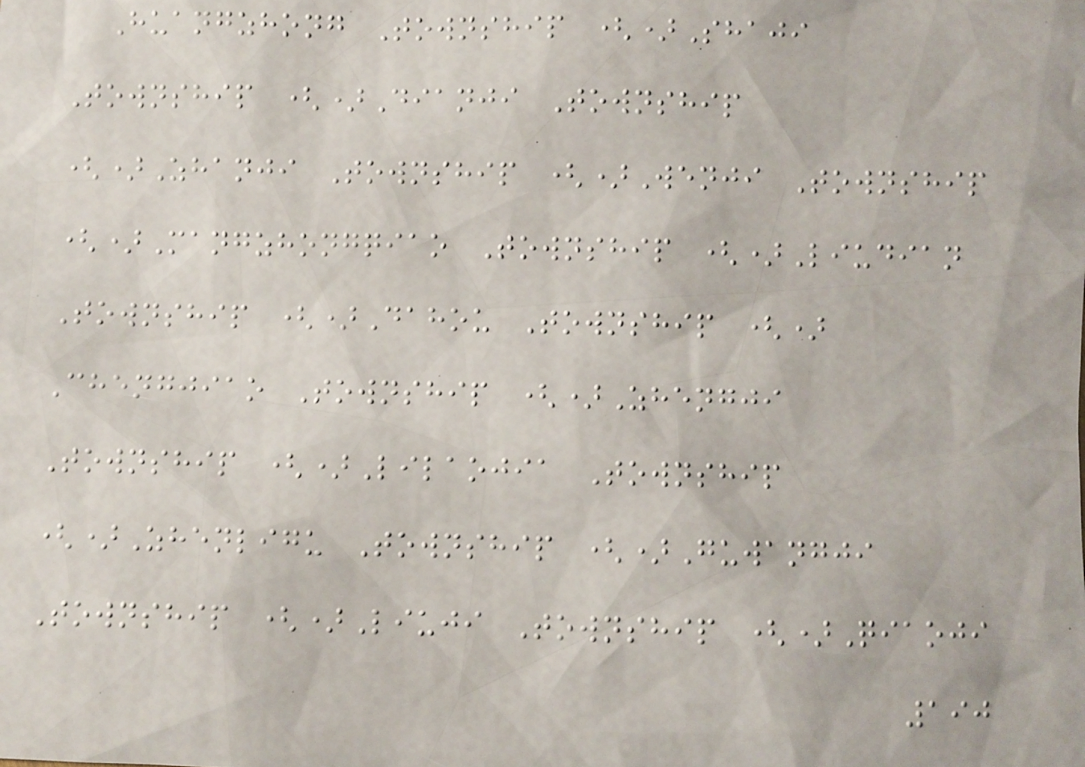Huangzhong Township ()Shaji
Township ()Dianji Township
()Zhanji Township ()Wenji Township
()Mangzhongqiao Township ()Liudian
Township ()Dahou Township ()
Chengjiao Township ()Zhengji
Township ()Lilaojia Township
()Zhenligu Township ()Guwangji
Township ()Liuji Township ()Qiaoji
190
